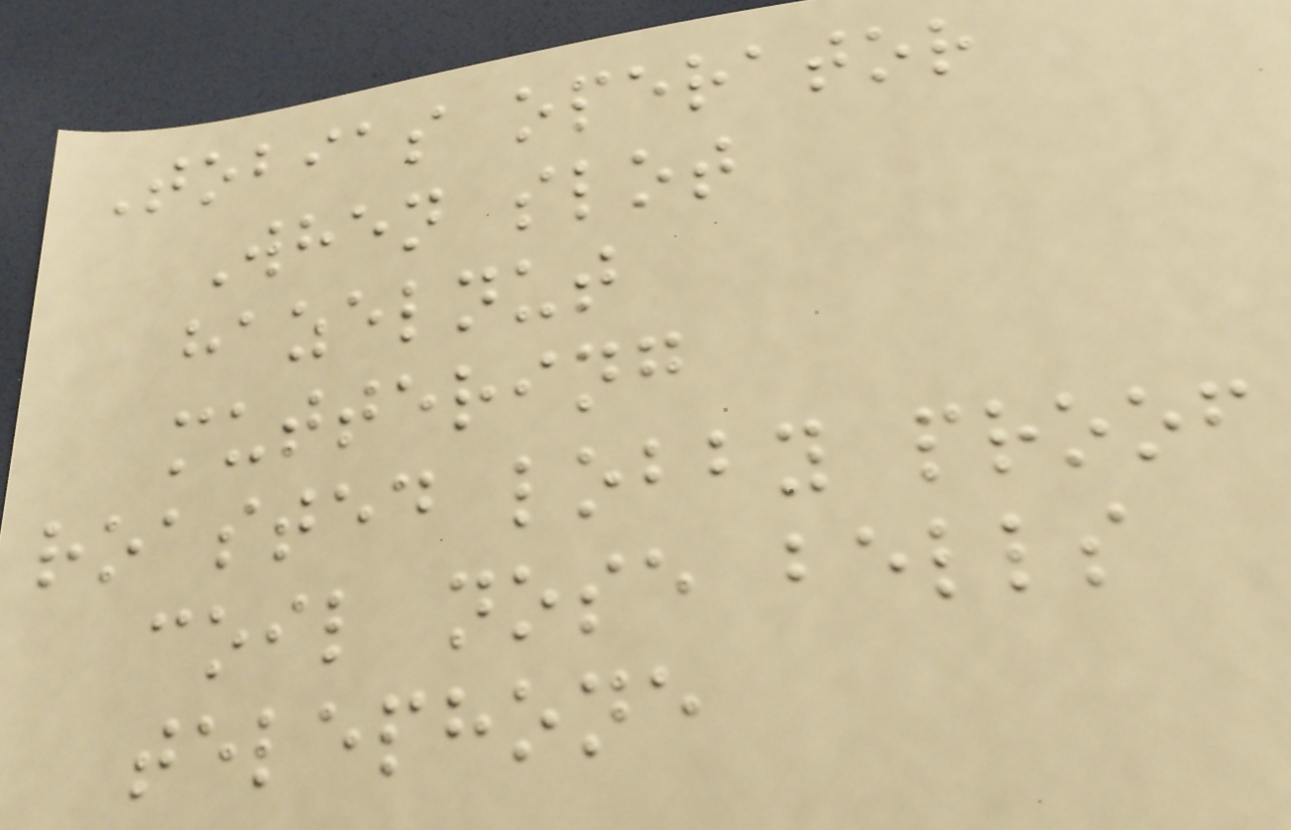Tobias operator
When slot
hazelnut
muttering
roasted lobby proof
coil nose bells
telephone
